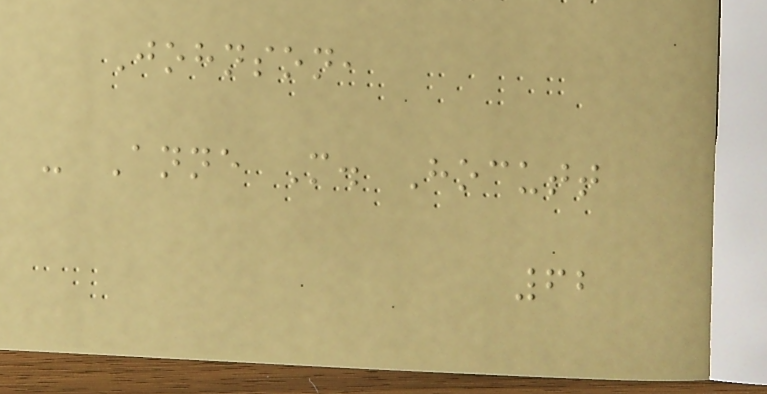Johnson,
- Anne M. Hocutt
62
